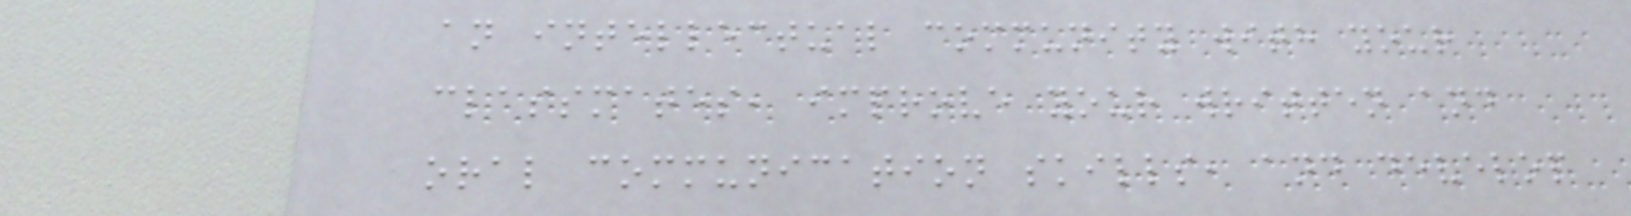an intellectual community with your
classmates, improve your written and
oral communication skills, and develop
